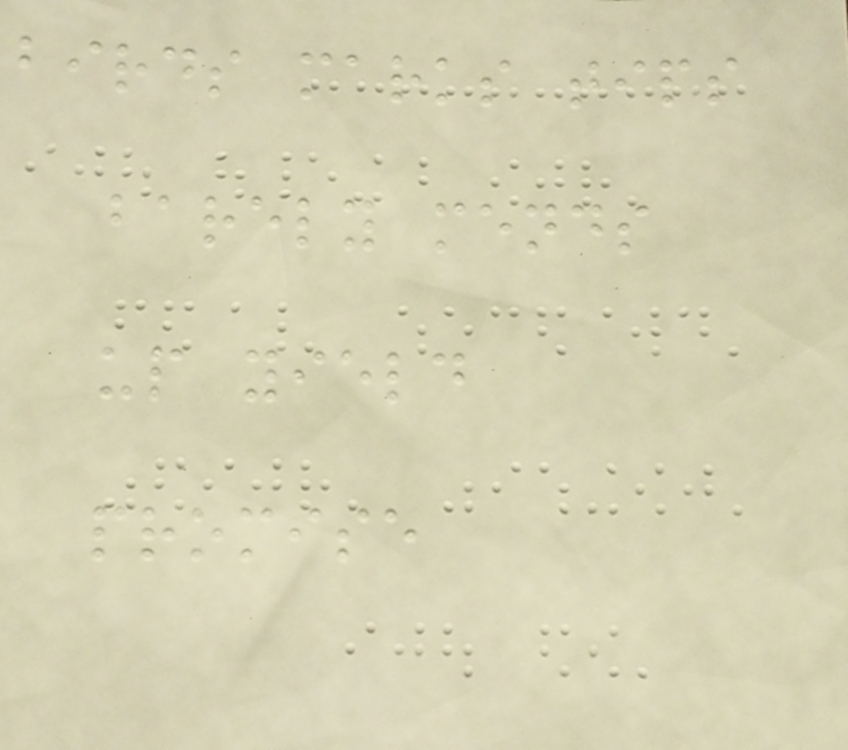birds marks tips
barely mends
up yield
promise
